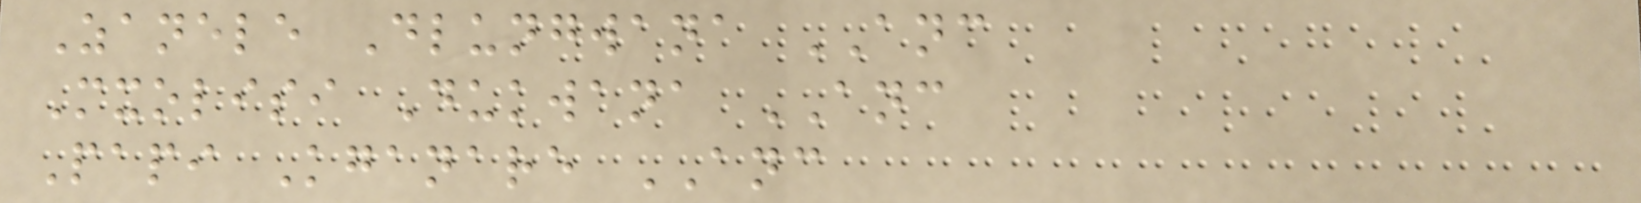Zanele Dlungwana ANC
Mxolisi Dukwana ANC
Papi Kganare ANC
